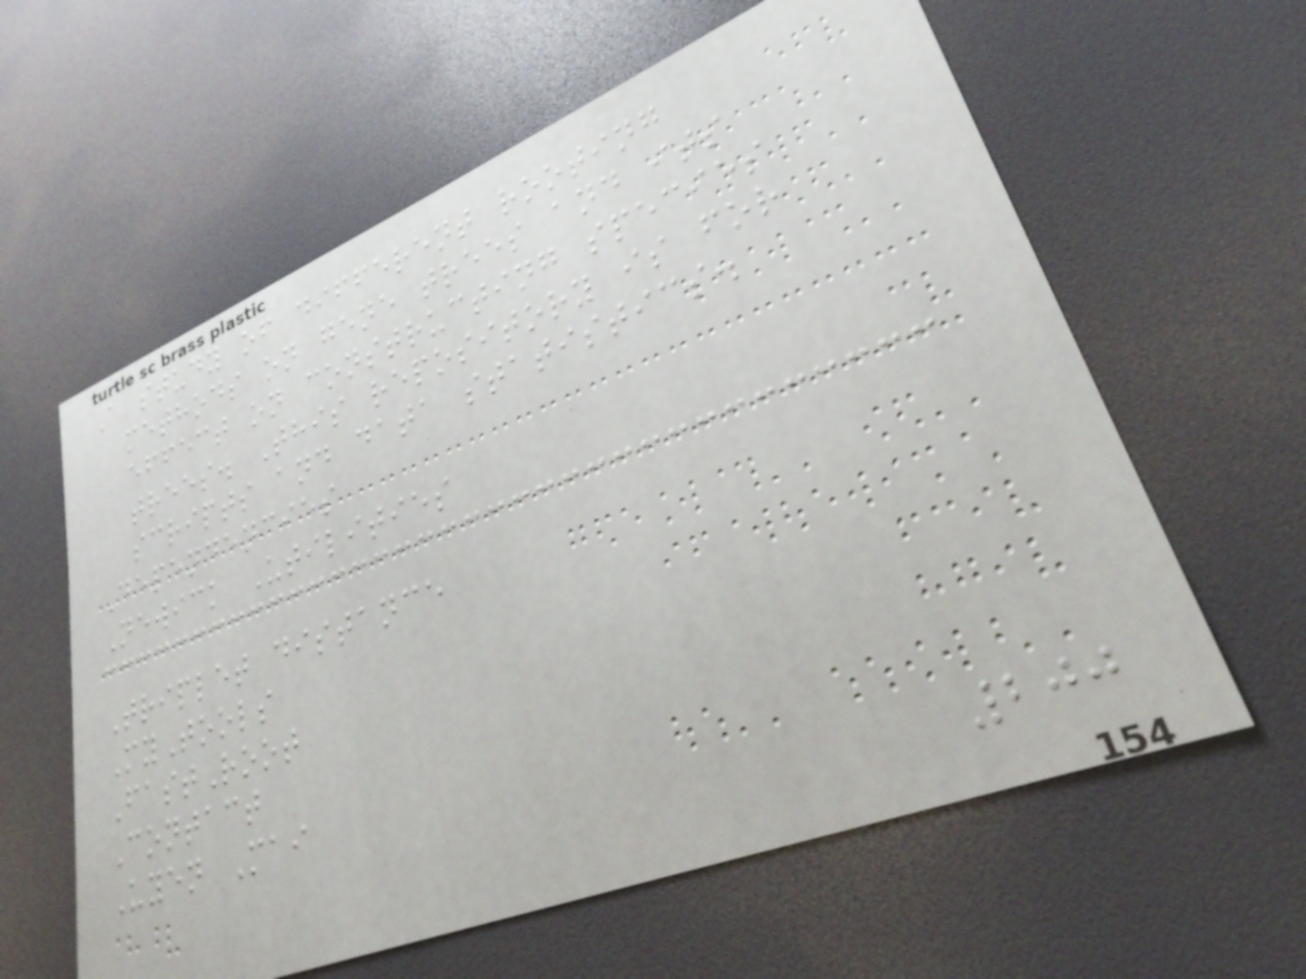A study of different rooting
methods on gene trees and its
effect on constructing species
trees. This repository is for
scripts and data statistics.
Dependencies
Newick Utilities
Triplet distance
MyTools
FastRoot
Contact
Uyen Mai
200
